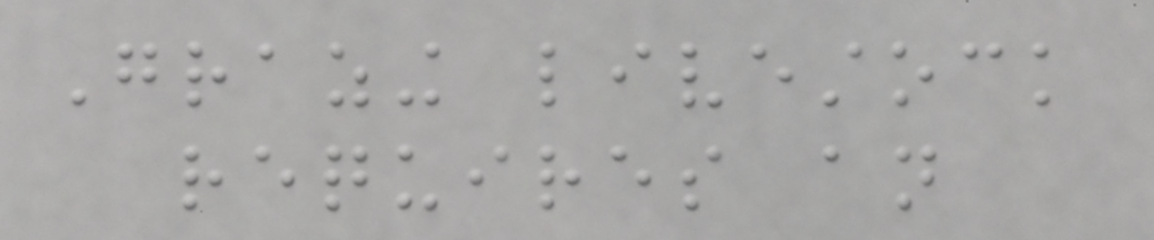Grazing livestock
requires an
